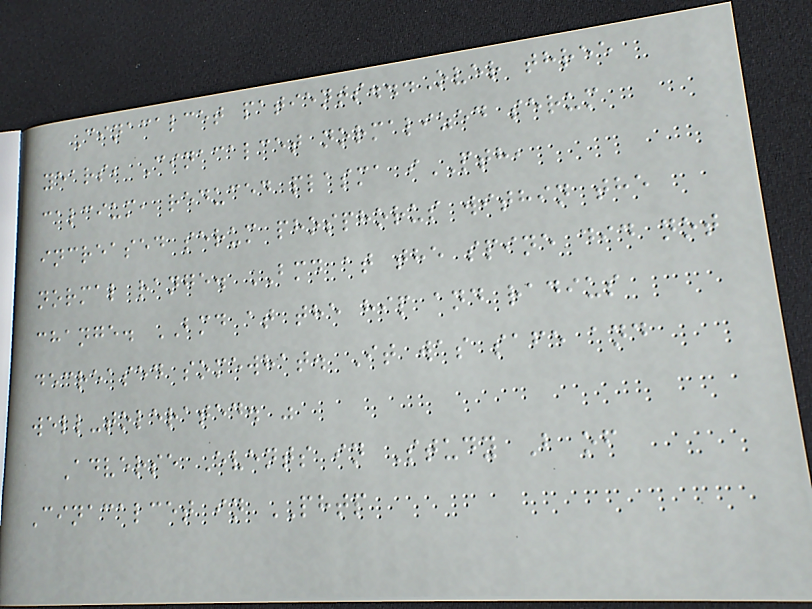Cinacalcet patients...Over three
years, Cinacalcet normalized serum
calcium, reduced plasma iPTH,
increased serum phosphorus within the
normal range. BMD at the spine did not
change. BMD at the hip and radius
decreased somewhat. It was safe and
well-tolerated. "
Adverse Events in Study B of
Cinacalcet in PHTP
